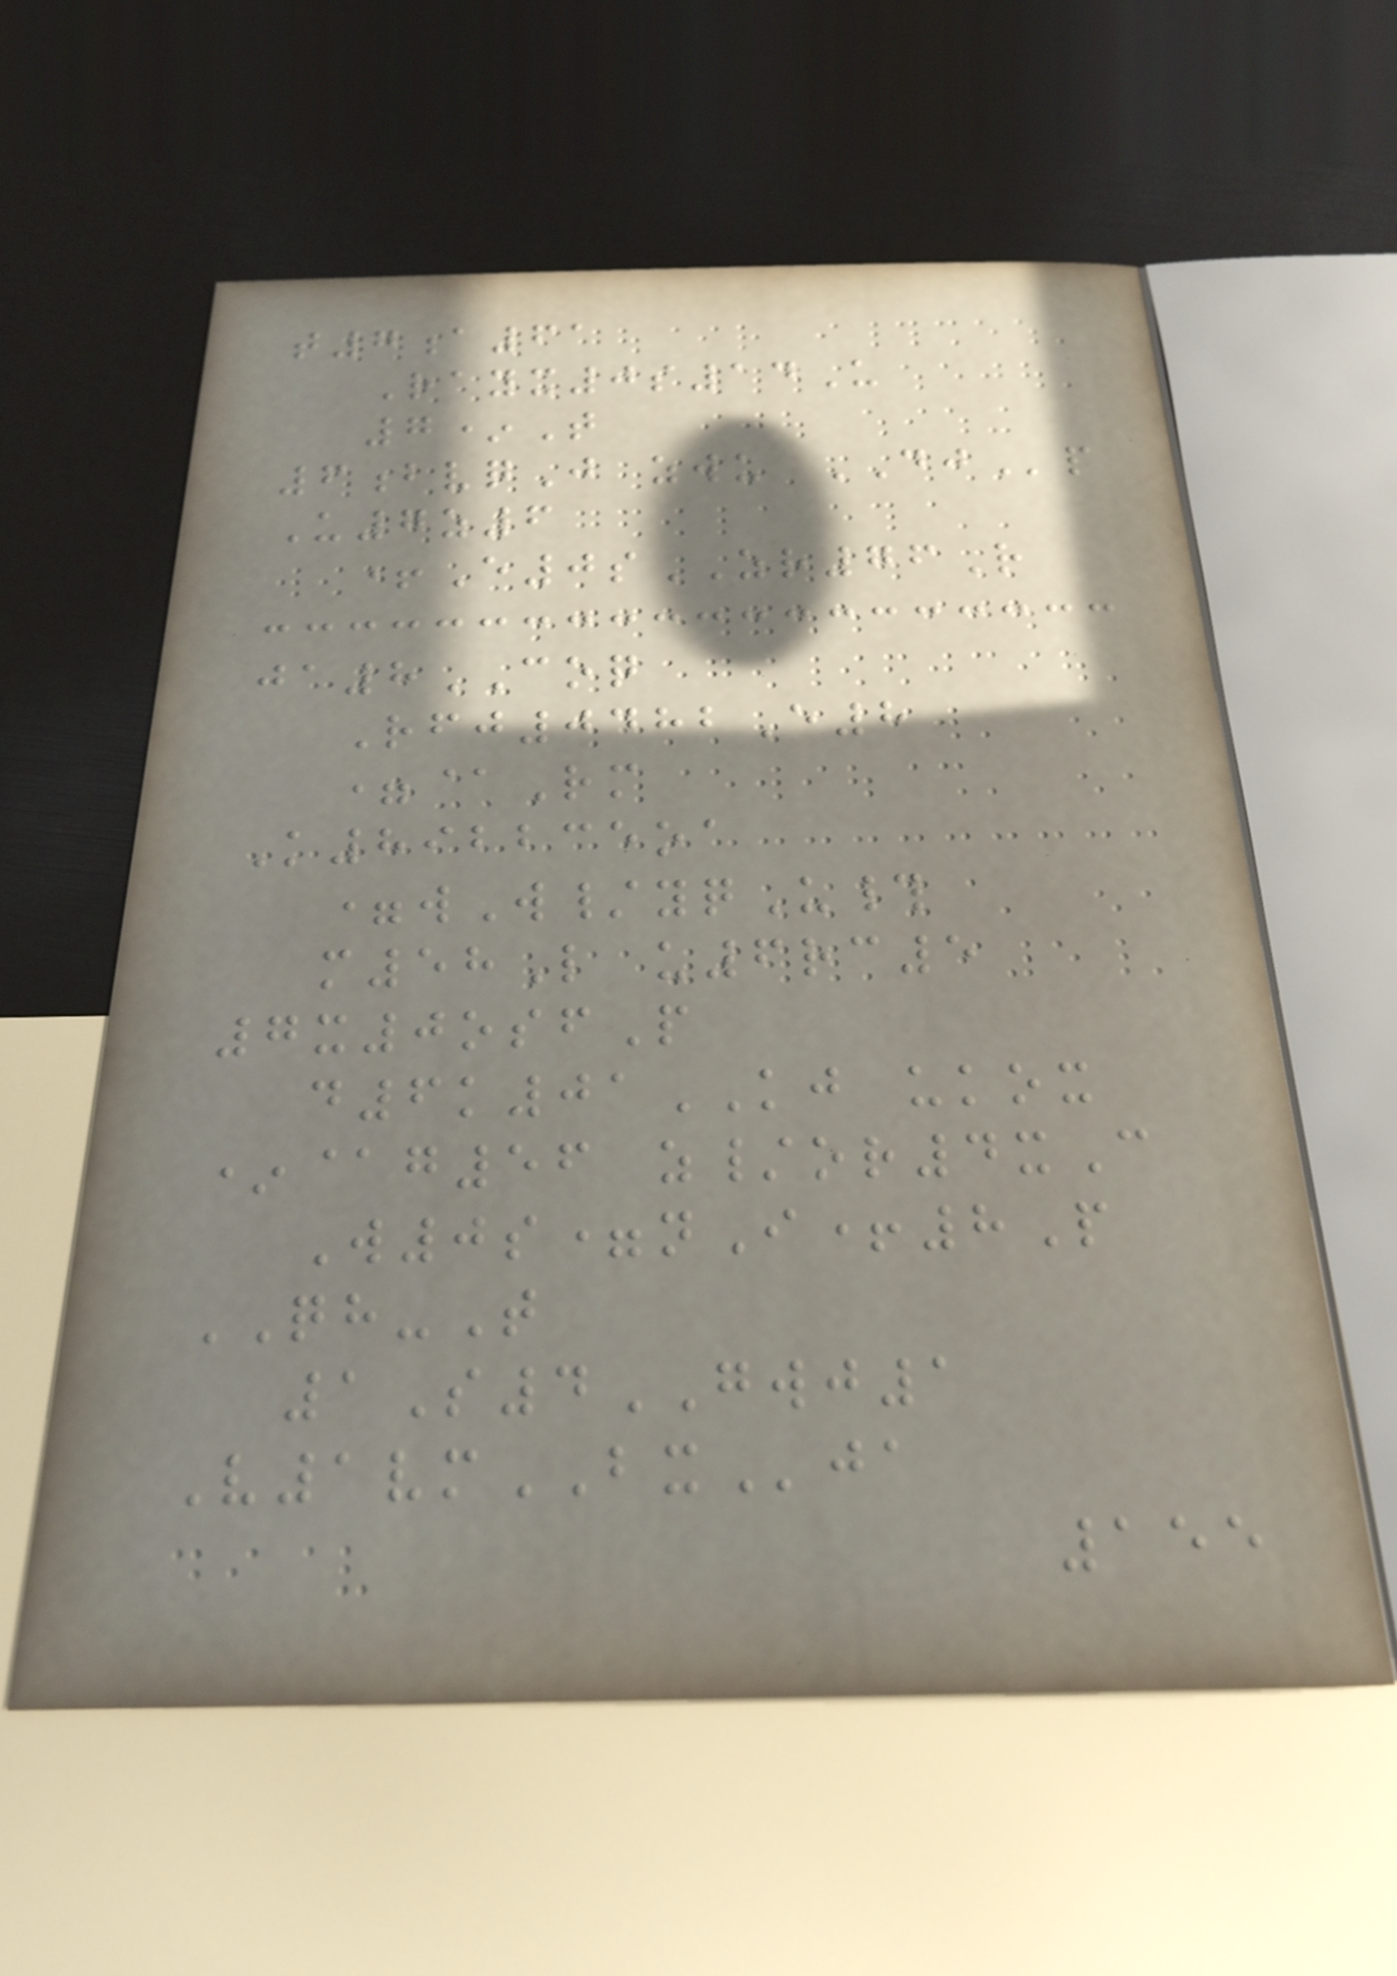t7a61
Rayx0s14U
7*T
6bvqJ zwu DJp
U7z6
+E0sZR76R
ja8COQ
Rfj0482E8
=@Rm
K892235oa
=wW/yqU#
m58L u6rc5
7x0osfP
d6k01KJ ukox
*@g56 z/or4xC
W0s=nI+8P
QH-T
1S4GWJ1
V1vmBXja
155
